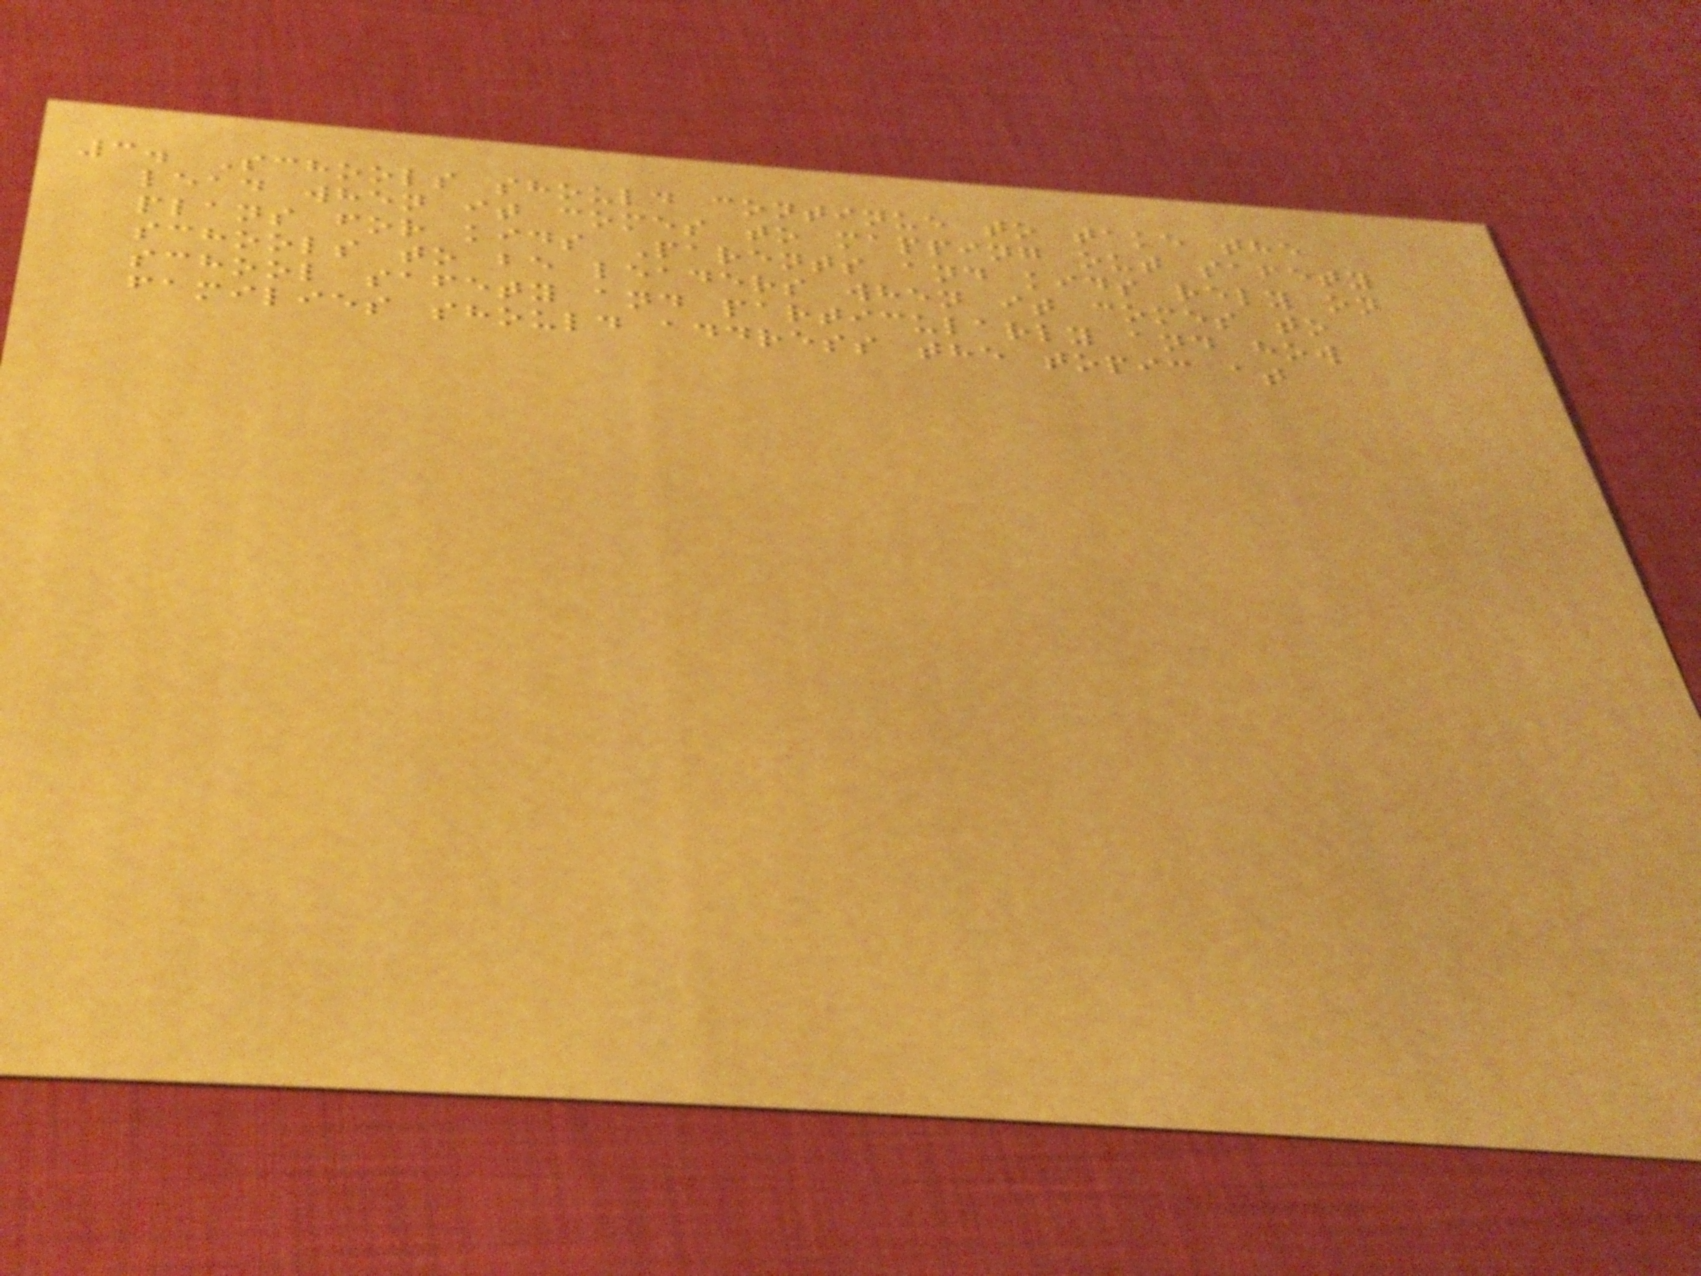3. Schools should continue to take the
lead when it comes to mapping out safety
plans for kids Parents and kids rely on
schools to be leaders when it comes to
school safety and particularly and how
families should address the topic at
